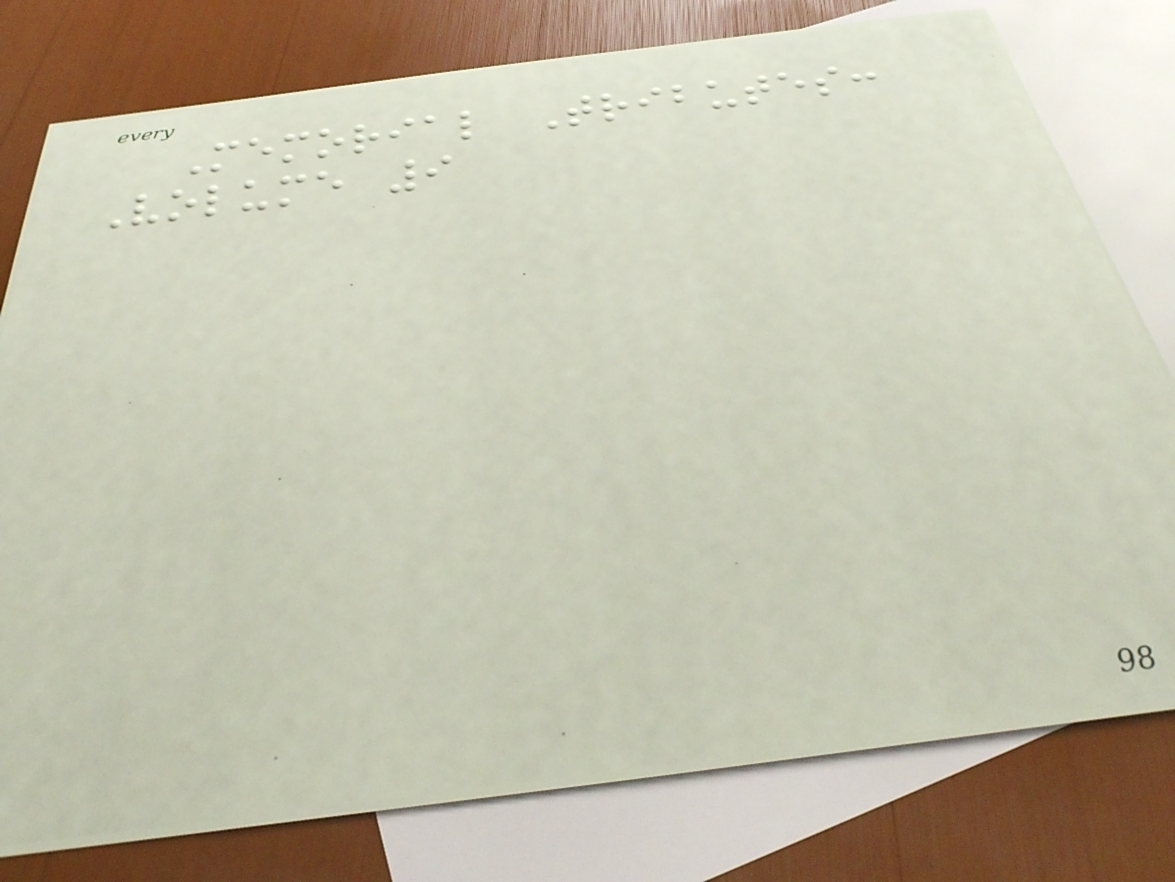Memorial Tributes:
Volume 9
